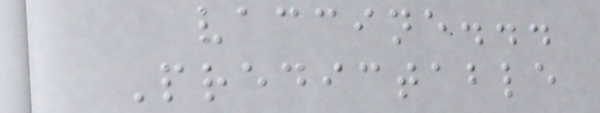vaccine...
Predictable
